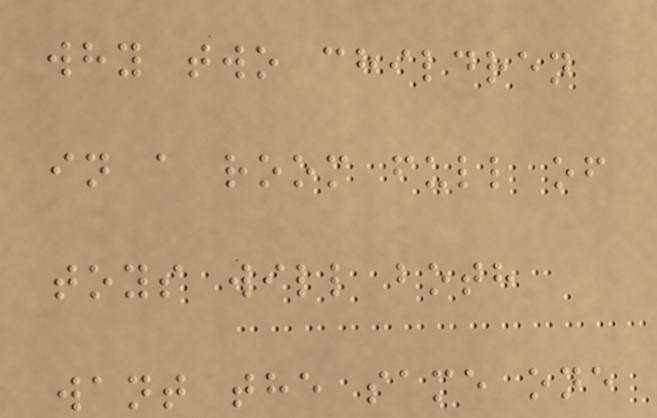why two children
in a room full of
toys will both
want the same one
